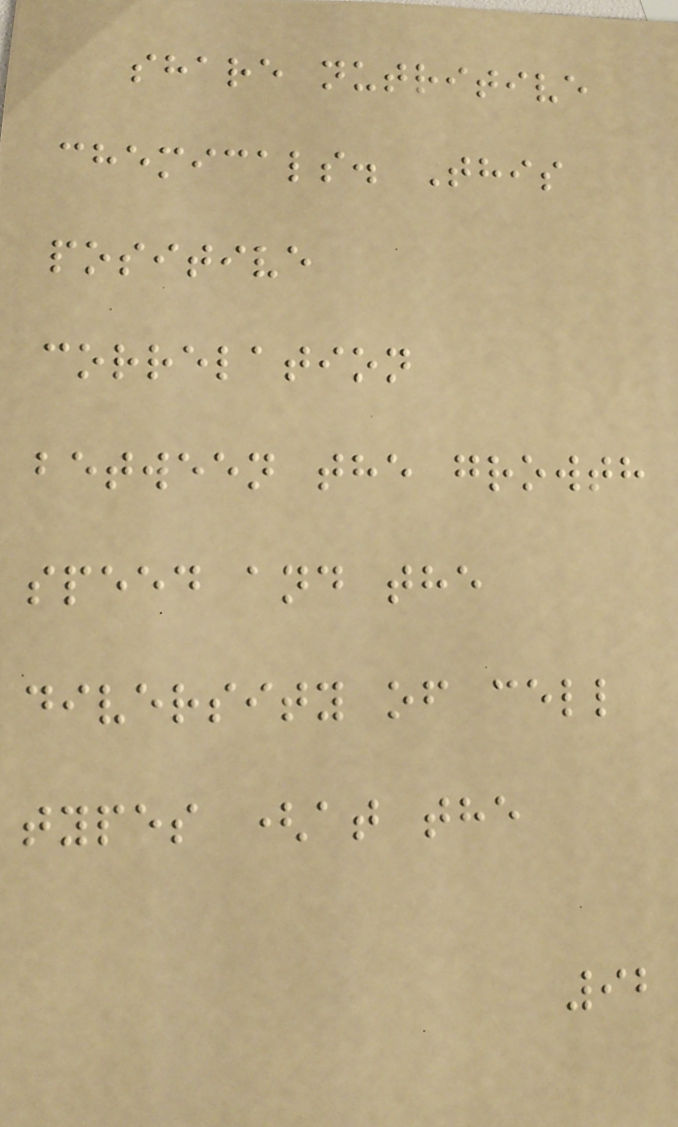share nutritive
chemicals. This
positive
correlation
between the growth
speed and the
diversity of cell
types (at the
92
